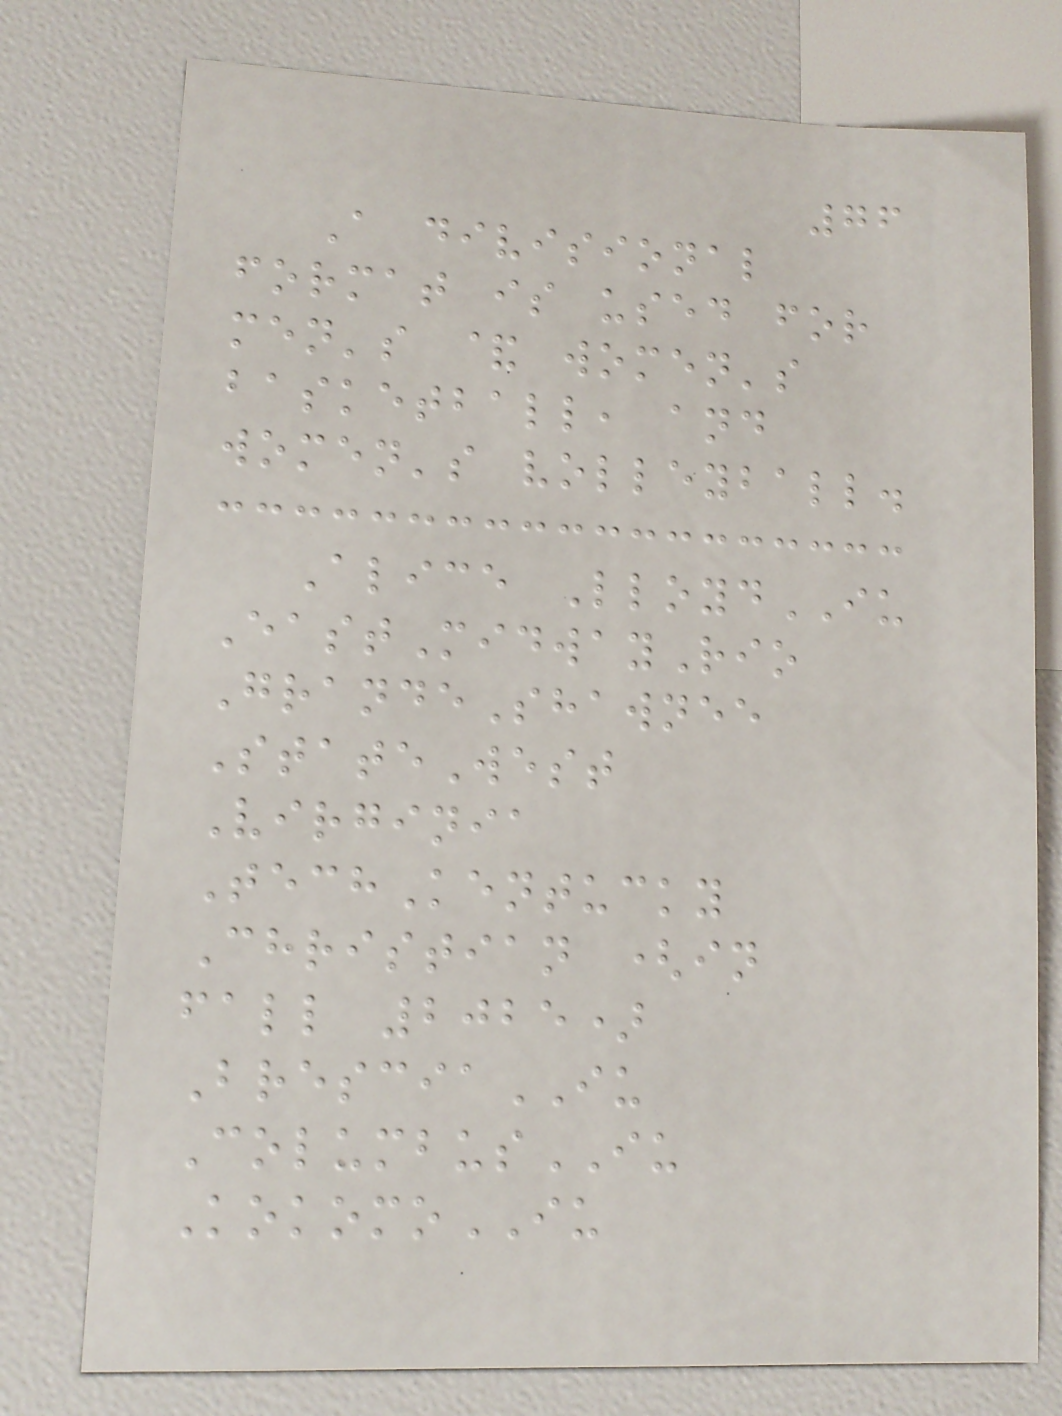76
A divisional
format is used for
men's & women's
basketball, and
women's volleyball.
Alice LloydIU
EastMidwayRio
GrandeShawnee
StateWest
Virginia
TechKentucky
Christian (in
fall 2025)
BresciaIU
ColumbusIU
KokomoIU
